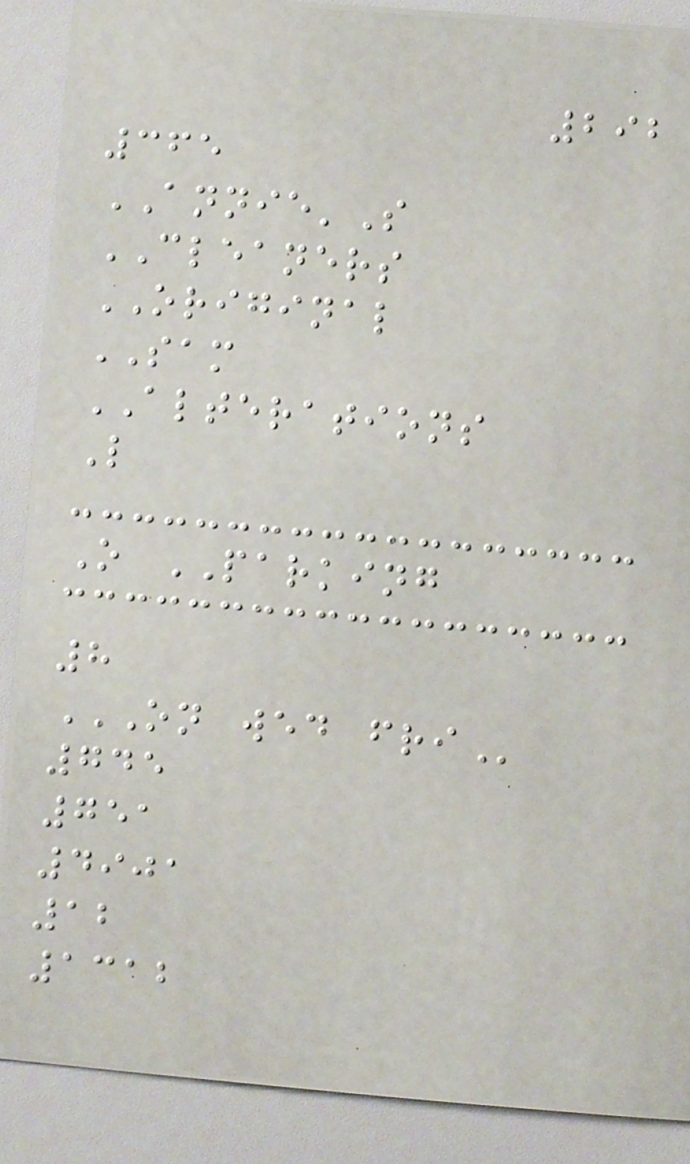292
365
ANNIE'S
CLEANERS
ORIGINAL
SAM
ALTERATIONS
L
O PARKING
8
ON WED FRI
745
751
4901
12
1312
